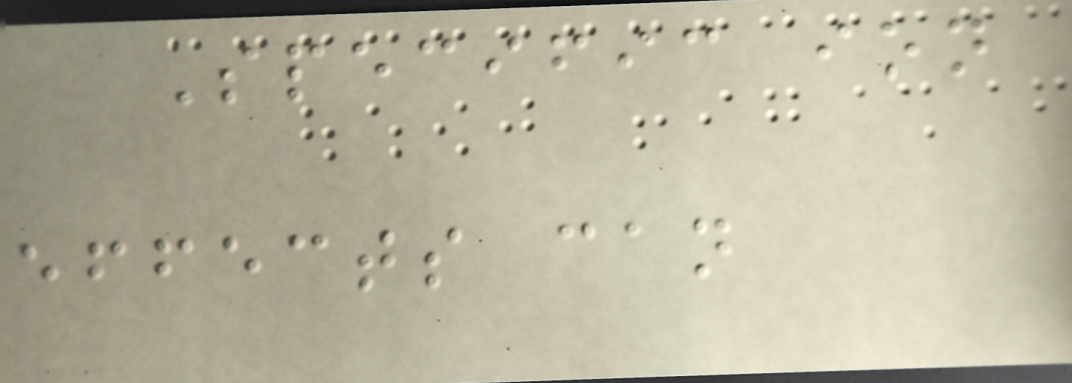Specific ion
effects can
